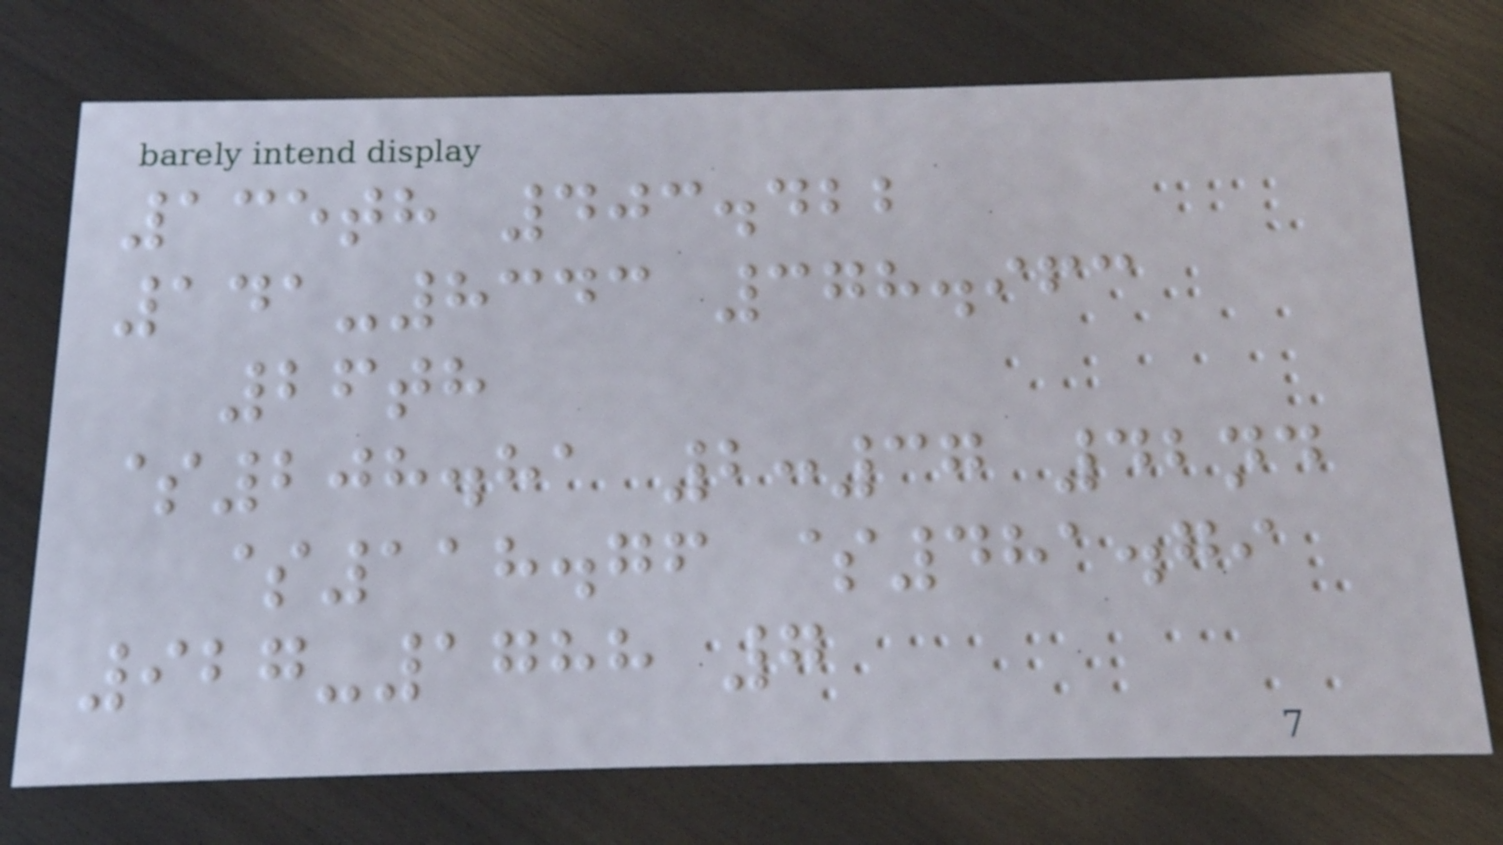135th 403.422
141-8343 378.963
26th
$208.81 2:37 42nd
$118.76 $481.79
927-1788 7
